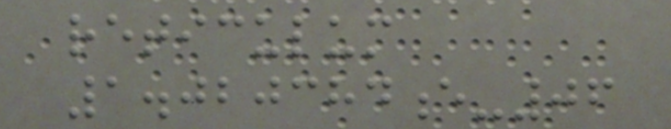reticulum
1.020384e-06
